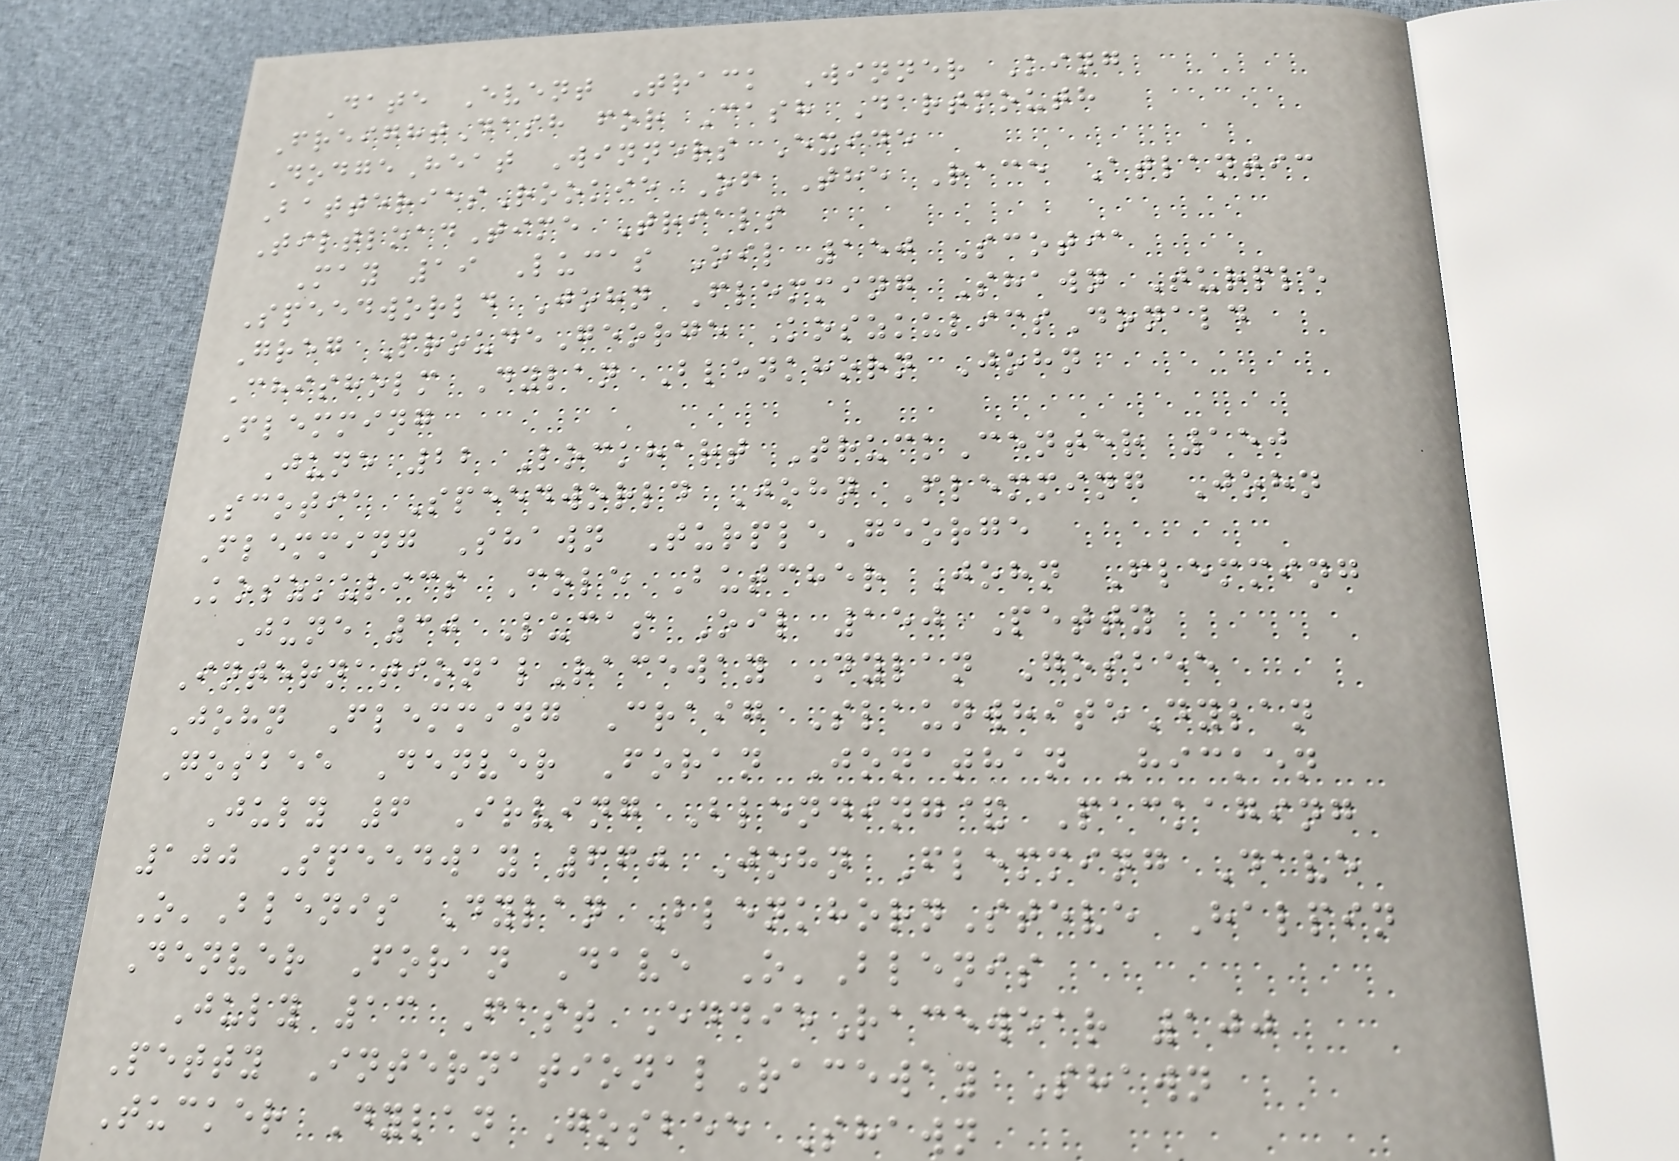Date Event Track Winner King
FreightDash for Cash Dartmouth
DodgeHeat Winners Exide
BatteriesRookie Of The Race Atlantic
TiltloadTime Trials
May 19 Lucas Oil 150 Scotia
Speedworld John Flemming Shawn Turple
Greg ProudeGeorge KoszkulicsDonald
Chisholm Dylan Blenkhorn John
Flemming
June 22 Lockhart TruckCenter 150
Scotia Speedworld John Flemming John
Flemming Shawn TurpleGeorge
Koszkulics Cole Butcher John Flemming
June 30 Lucas Oil 150 Petty
InternationalRaceway Dylan Gosbee
John Flemming Craig SlaunwhiteDylan
Gosbee Denver Foran Jonathan Hicken
July 6 Irving Blending& Packaging
100 Speedway 660 John Flemming Dave
O'Blenis Dylan BlenkhornSteve Halpin
Denver Foran Dave O'Blenis
July 13 Fast EddieRacewear 100
Petty InternationalRaceway Shawn
Tucker Dylan Gosbee Shawn
